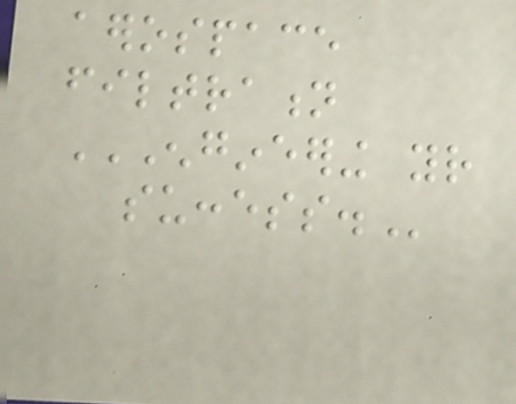aerospace
filtration
ENGINEERING YOUR
SUCCESS.
